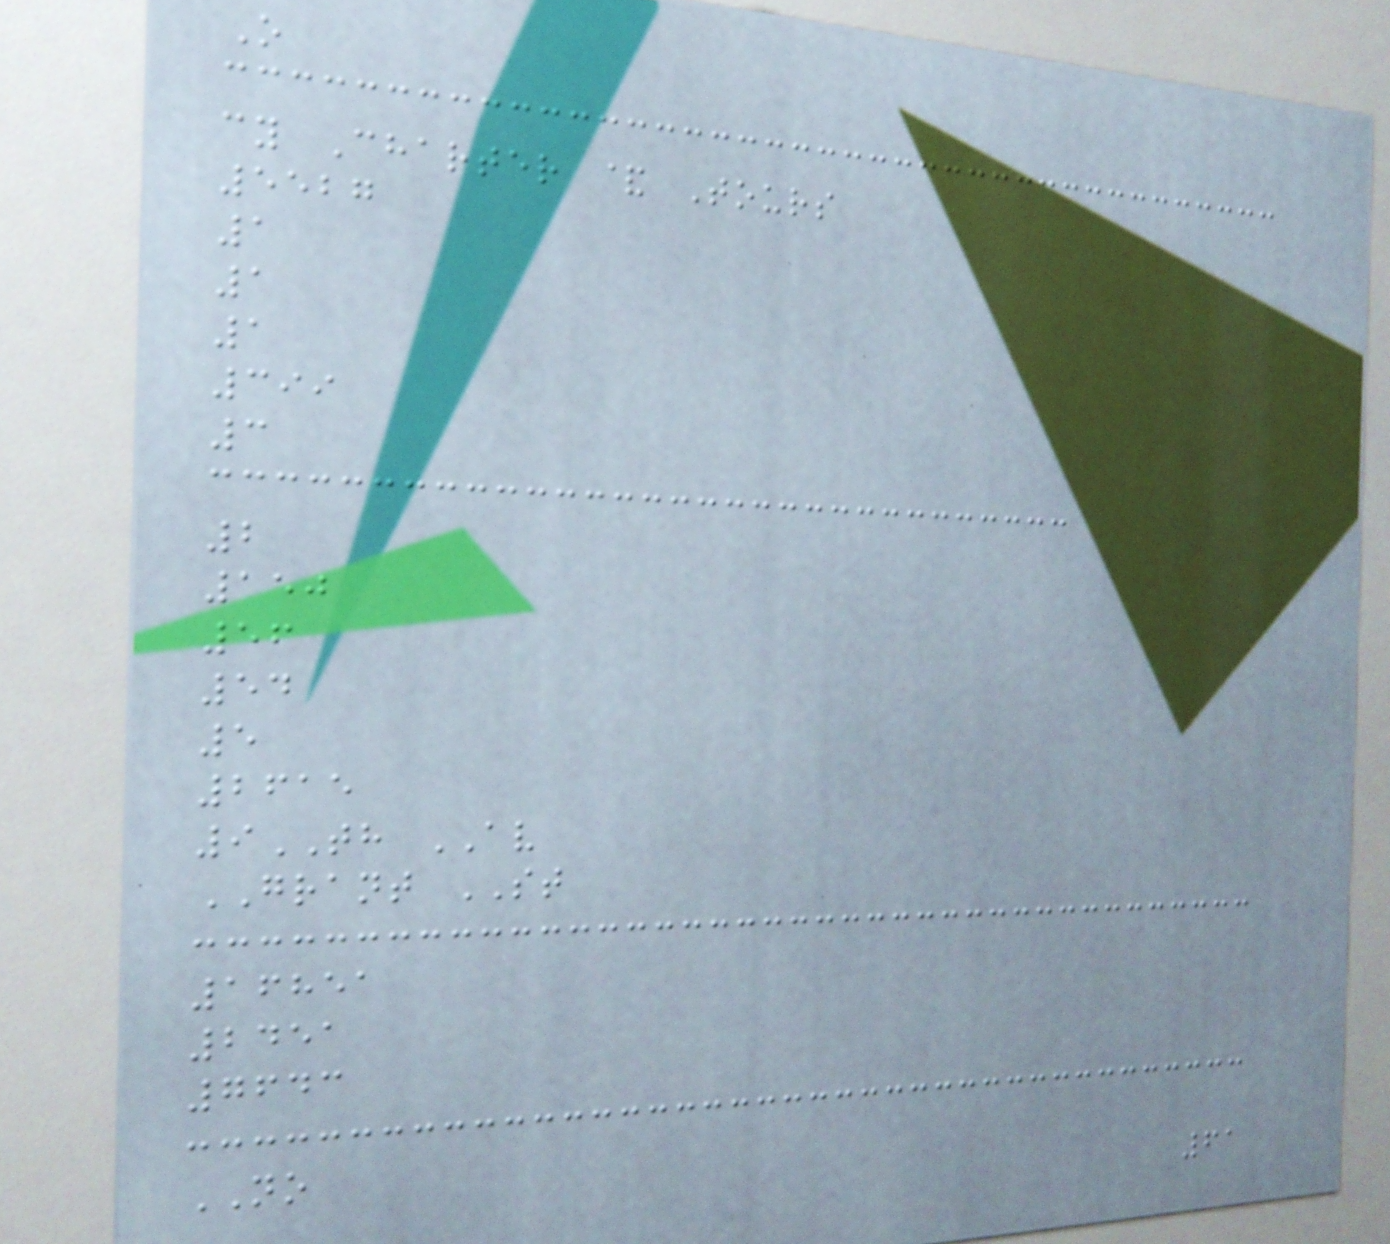O
cy Charter & Tours
5527
1
1
1
399
3
2
150
56
54
5
2615
9TH AV
GRANT ST
16851
2451
7643
NO
61
